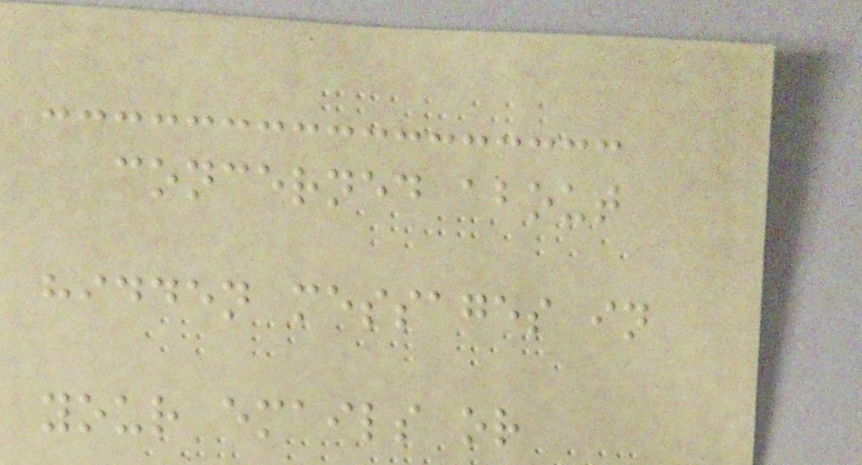concerned about
hidden messages in
your emails or
